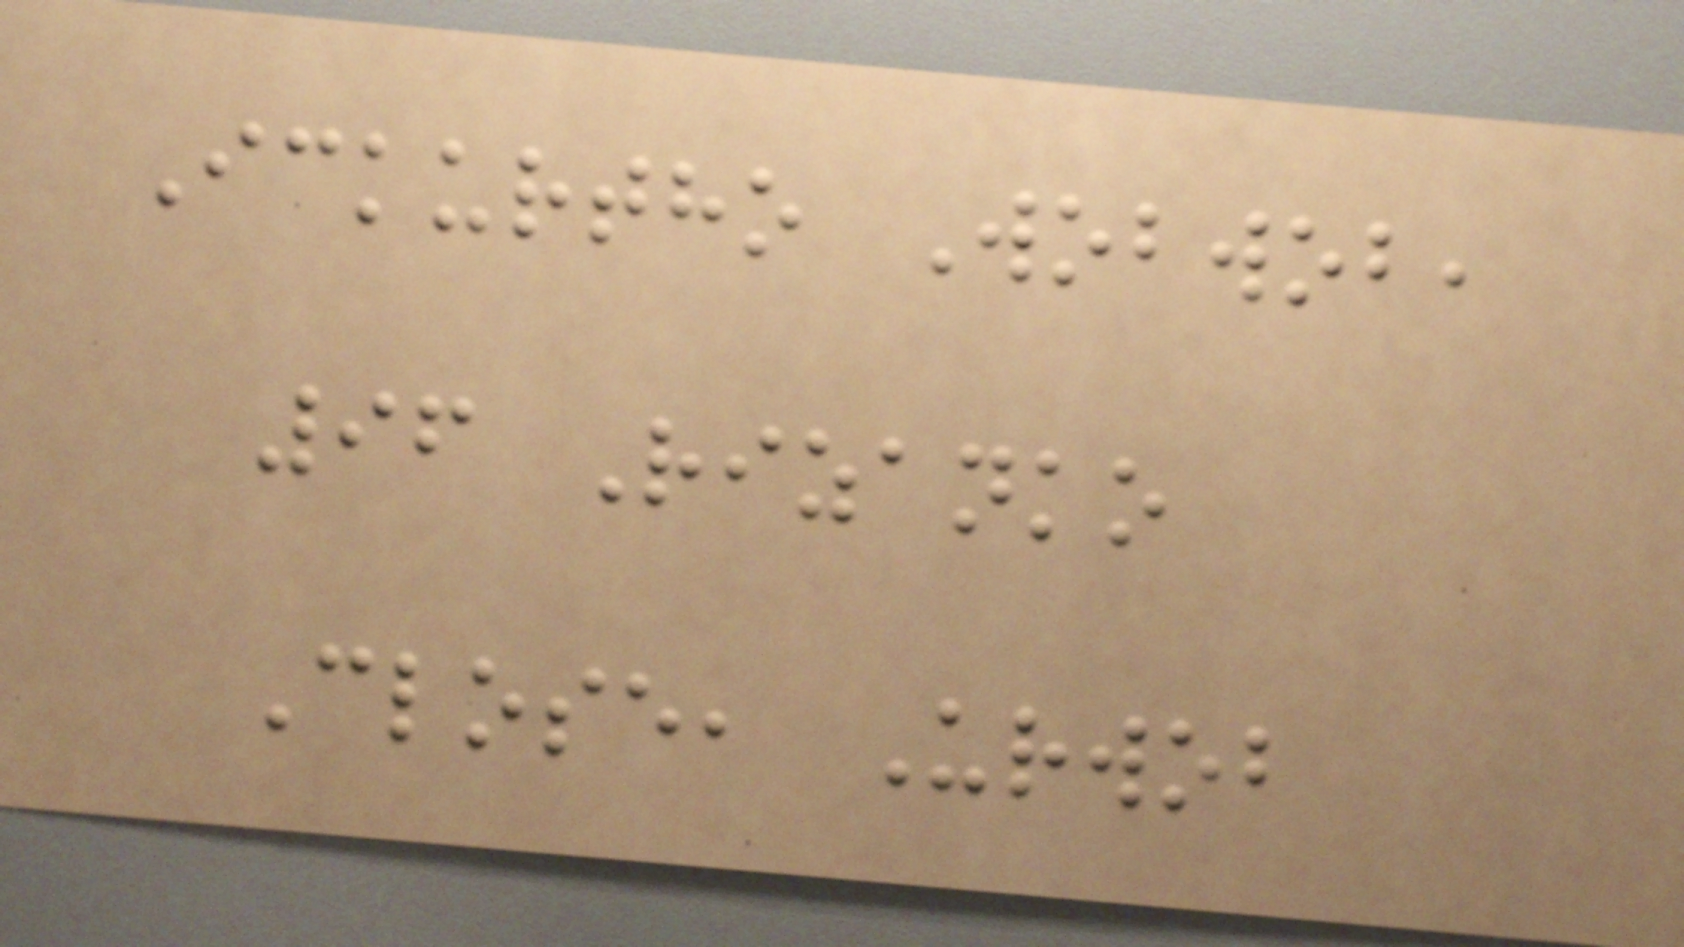Ickurtho Wobwob,
96 Rizanko
Close, Urwob
